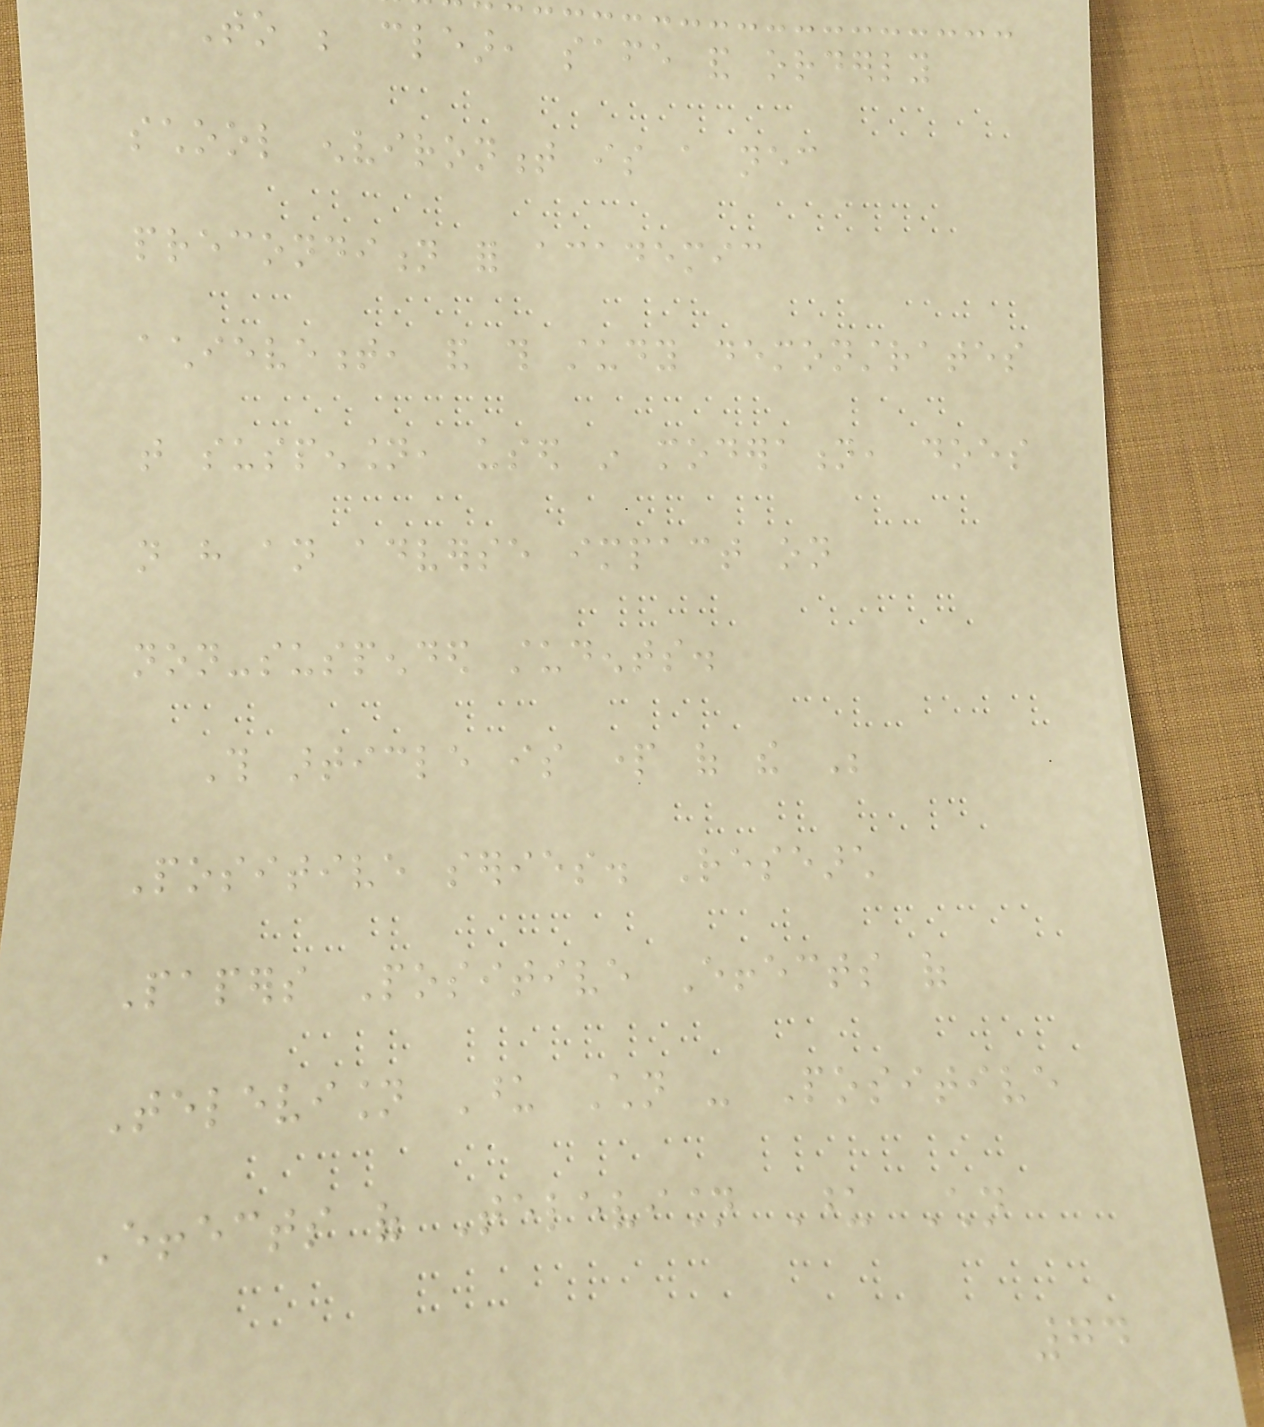To be clear, safe and orderly
school environment is a necessary
precondition for academic
achievement, and this study demonstrates
that suspension, used in moderation, does
not have an adverse impact on
non-suspended students.
This article is part of the Be
Positive series. Research
Papers Positive Effects of
Television Upon Children - Positive
Effects of Television Upon Children
74
